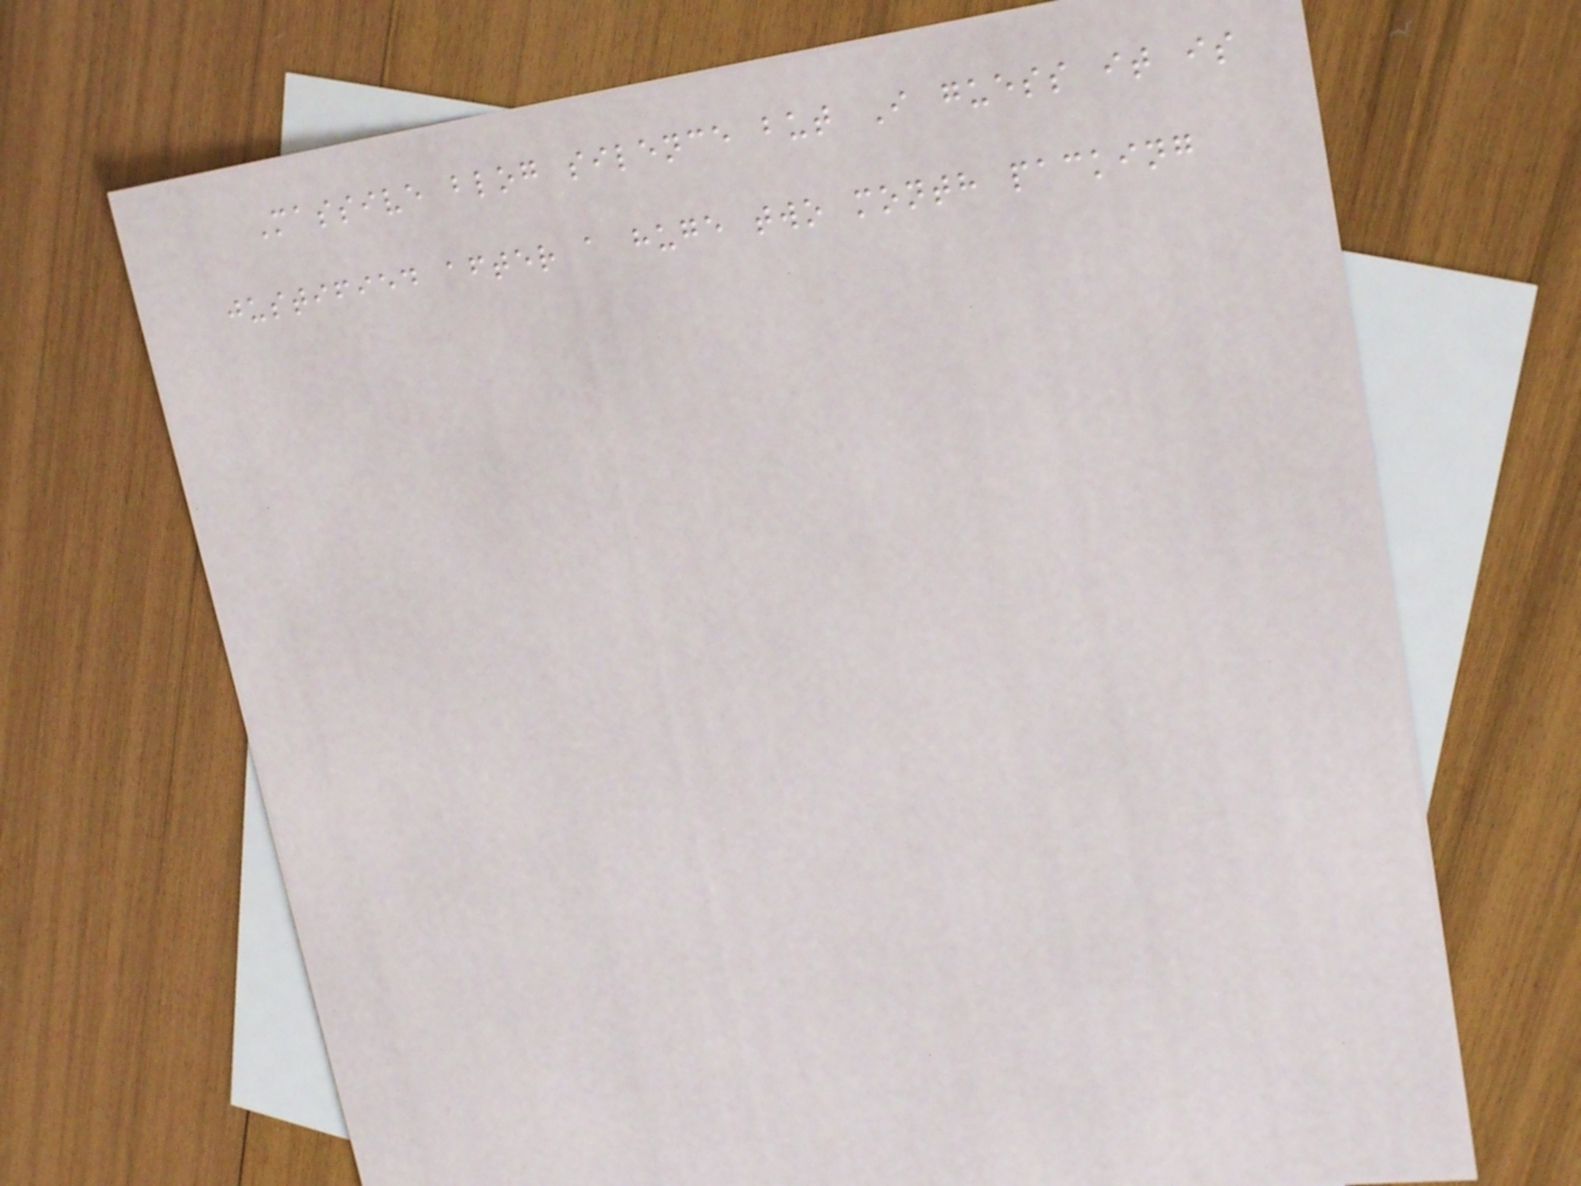Massive blog silence but I guess it is
justified after a huge two month packing
